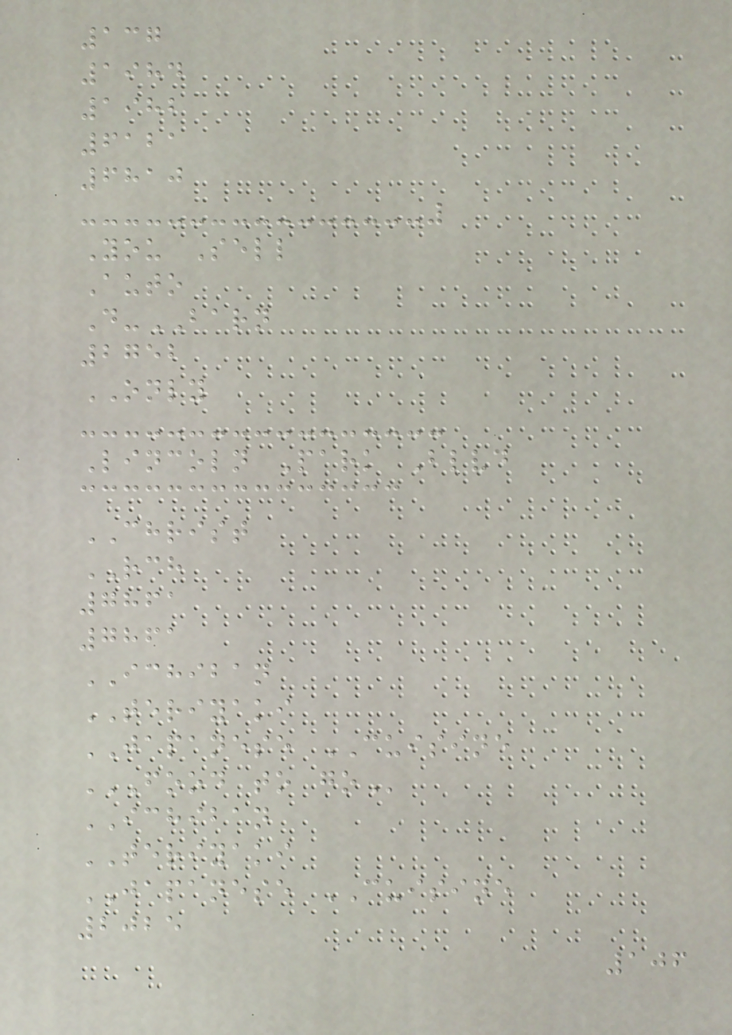137
1984
1982
6121
6810
You Sell
Auto
D-BARN
2752
ONLY
Lincoln Park Blvd
CHRIST
RCH
7861
7861
ICHIBAN
TERIYAKI
JAPANESE CUISINE
FOOD TO GO
ICHIBAN
TERIYAKI
JAPANESE CUISINE
2025
106
